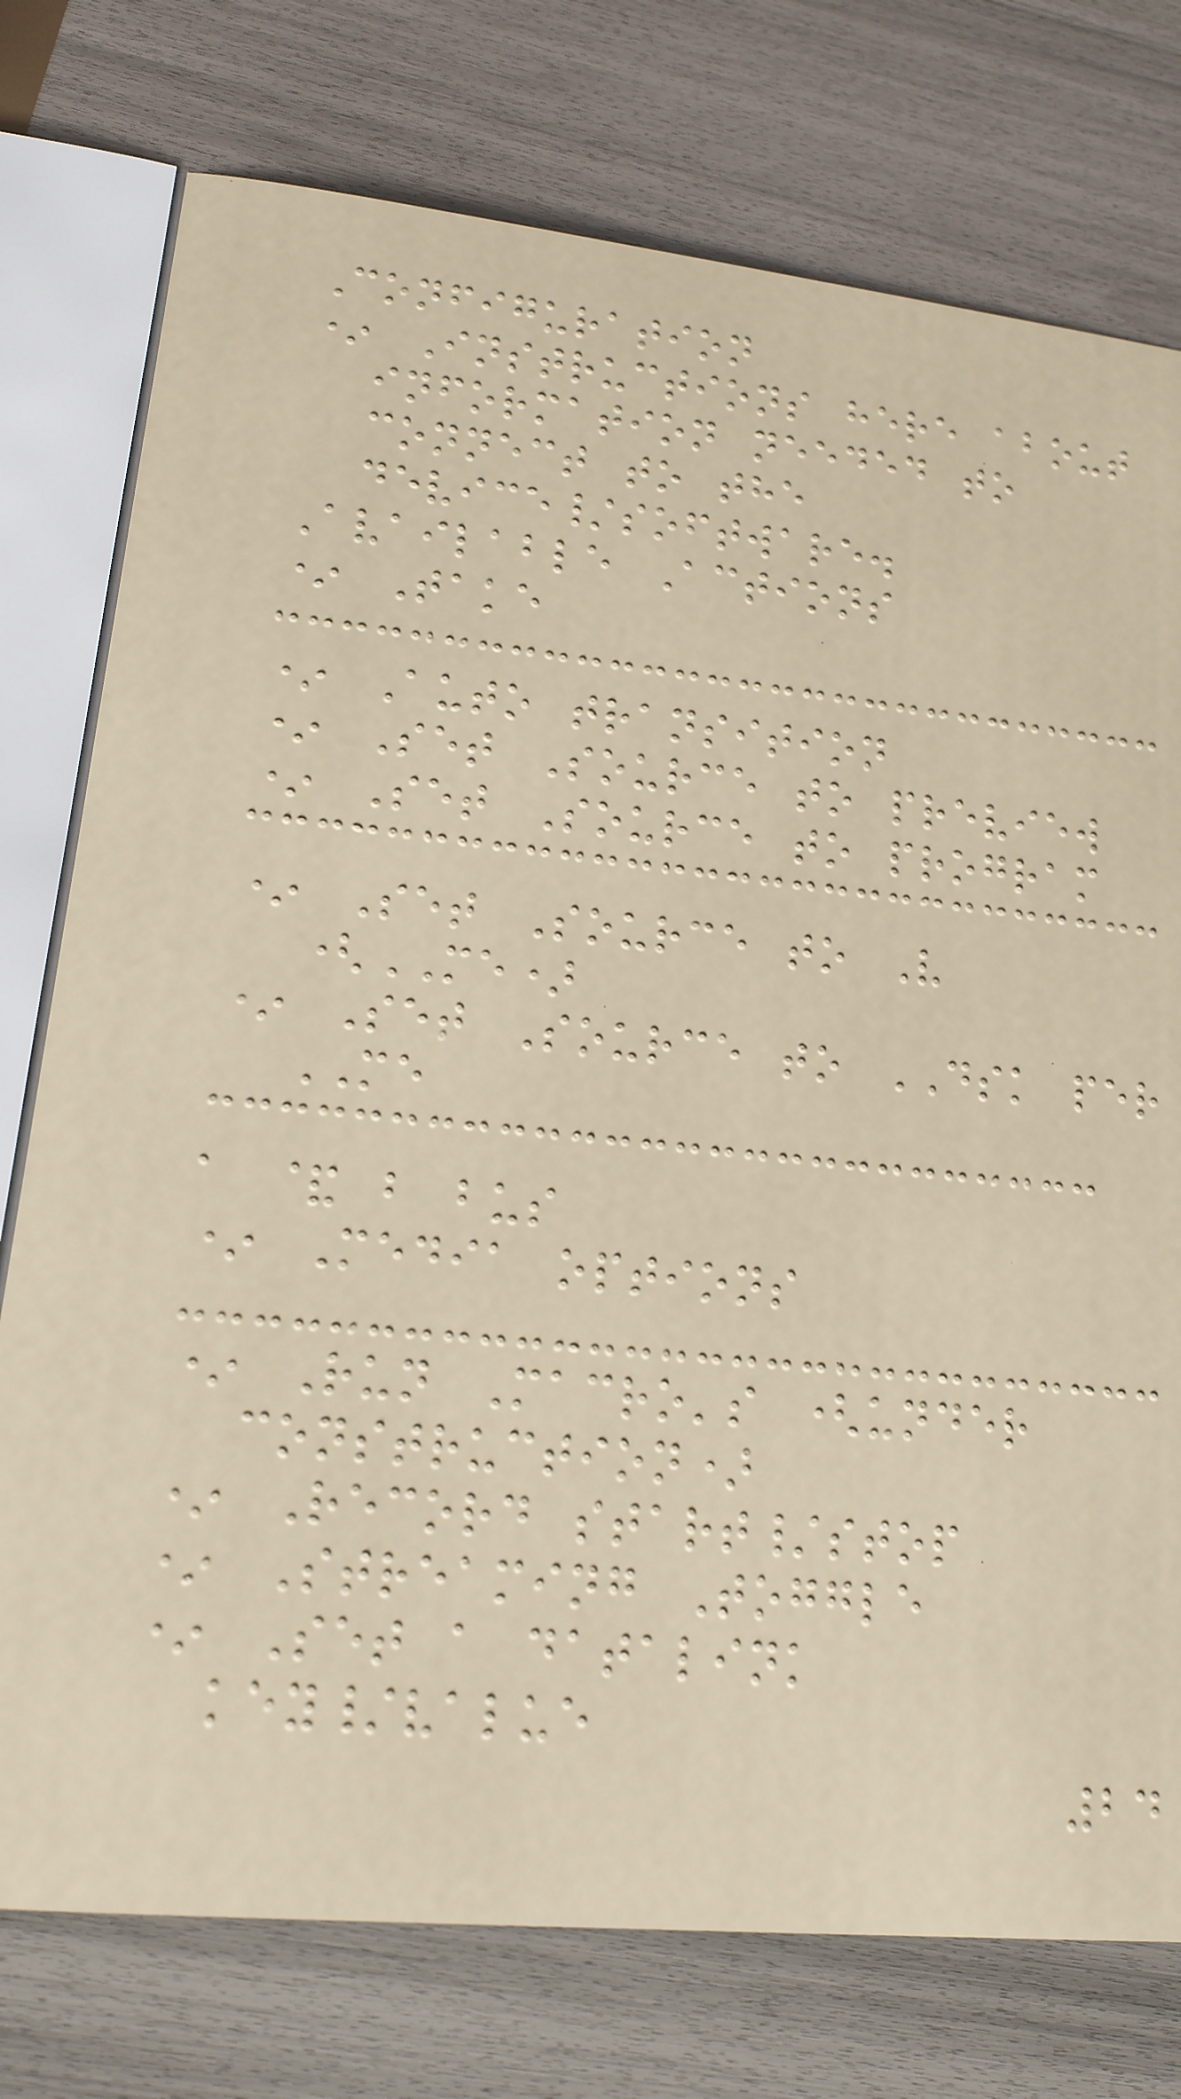Configuration
* Instructions here about
information needed to
connect to the
device/software.
Available Actions
* Take
* Auto transition
* Set Source to preview
* Set Source to program
* Set Source to V
(ME)
* Set Source to DSK per
ME
a & b bus
* Media options
* Run Macro's (under
construction)
* Record start/stop
* Streaming Toggle
* Set a datalink
key/value
24
